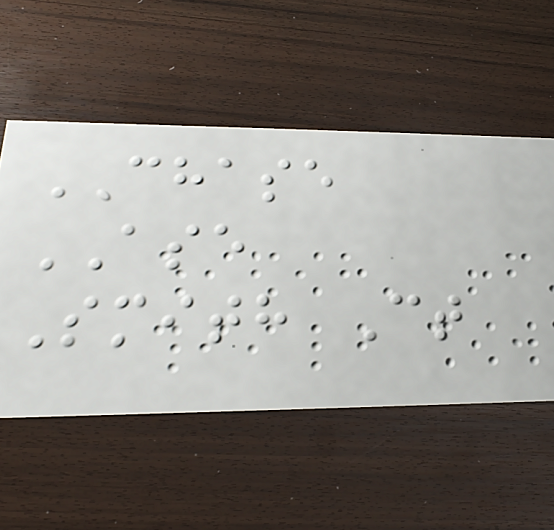CHASE
ASE
Smith Ct
